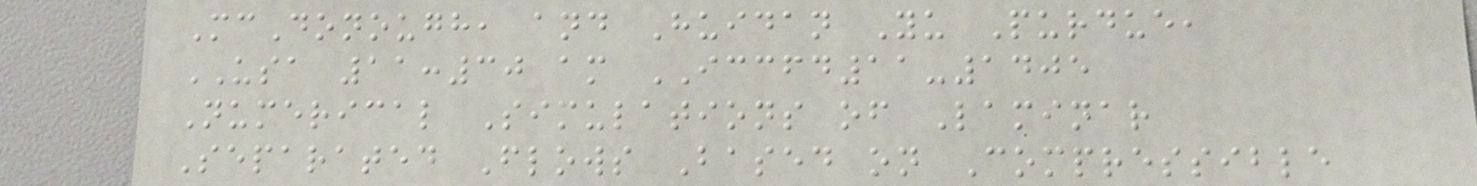McDonough, and Huidan Yu Purdue,
USA 11:30 am ICCFD11-1405
Numerical Simulations of Laminar
Separated Flows Based on Compressible
